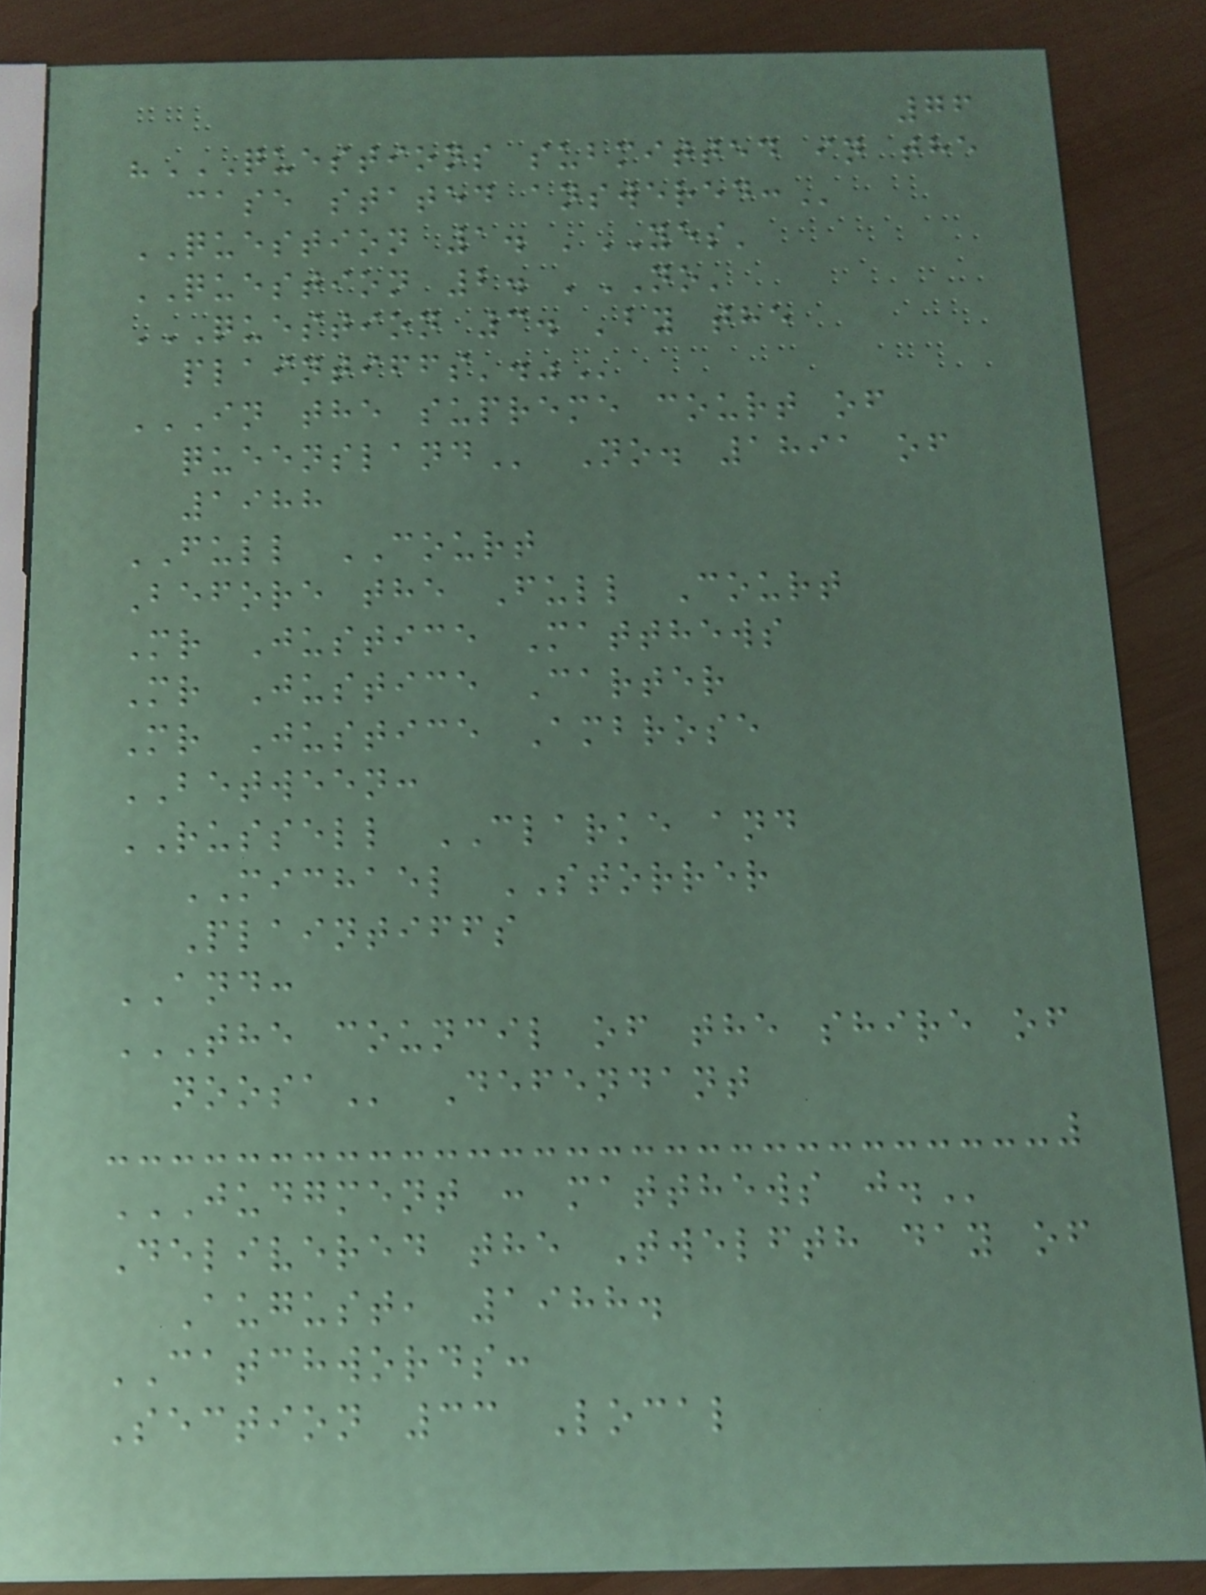76
"QUESTIONS SUBMITTED IN THE
CASE STATED ANSWERED:
QUESTION 1. 'YES'
QUESTION 2. 'NO'
QUESTION 3. 'BY THE
PLAINTIFFS'."
IN THE SUPREME COURT OF
QUEENSLAND No. 1891 of
1988
FULL COURT
Before the Full Court
Mr Justice Matthews
Mr Justice Carter
Mr Justice Ambrose
BETWEEN:
RUSSELL CLARKE and
MICHAEL STORRER
Plaintiffs
AND:
THE COUNCIL OF THE SHIRE OF
NOOSA Defendant
JUDGMENT : MATTHEWS J.
Delivered the Twelfth day of
August, 1988.
CATCHWORDS:
Section 33 Local
